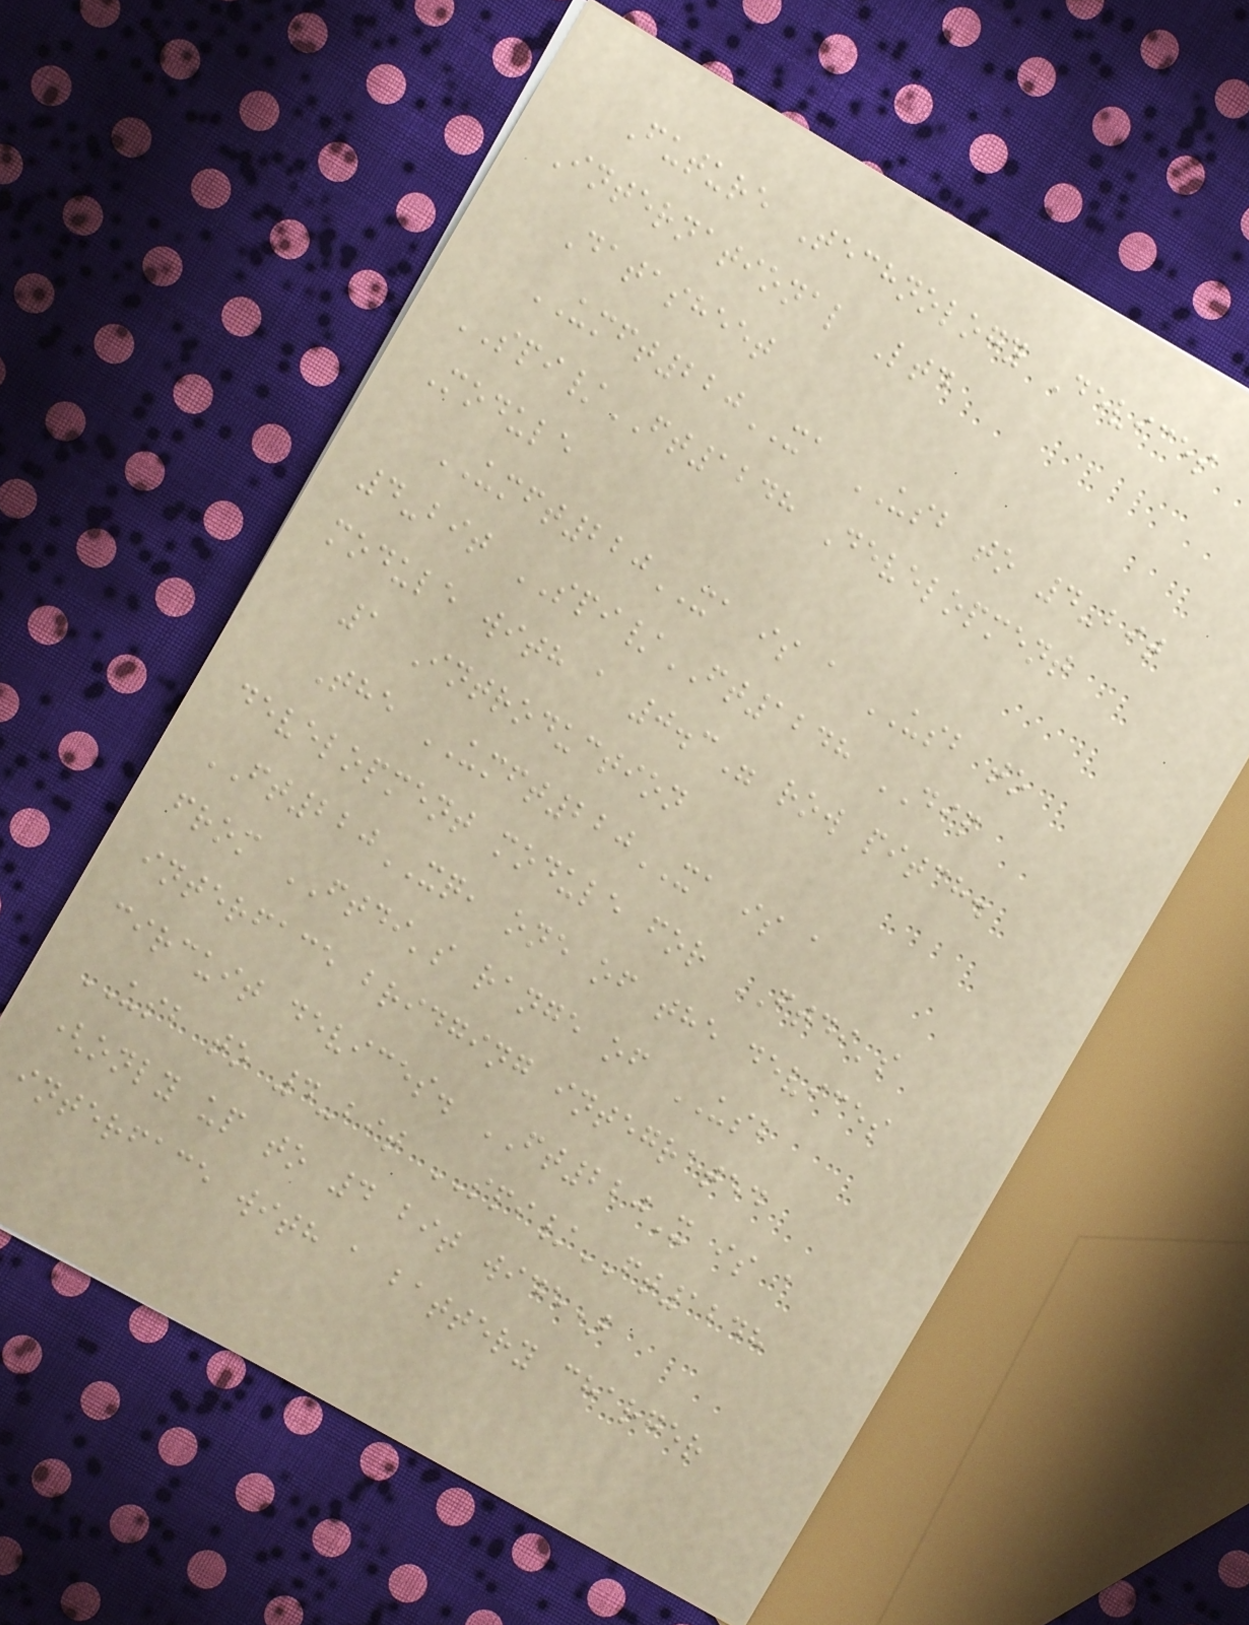Future Technology Devices
International Ltd
Datasheet
UMFT220XA USB to 4-bit
SPI/FT1248 Development
Module
UMFT220XA is a USB to
4-bit SPI/FT1248 DIP
module with a 0.3" row pitch.
1 Introduction
The UMFT220XA is a
development module for FTDI's
FT220XQ, one of the devices
from FTDI's range of USB
interface bridging integrated
circuit devices. FT220X is a
USB to 4-bit SPI/FT1248
(only up to 4 bit wide)
interface with a battery charger
